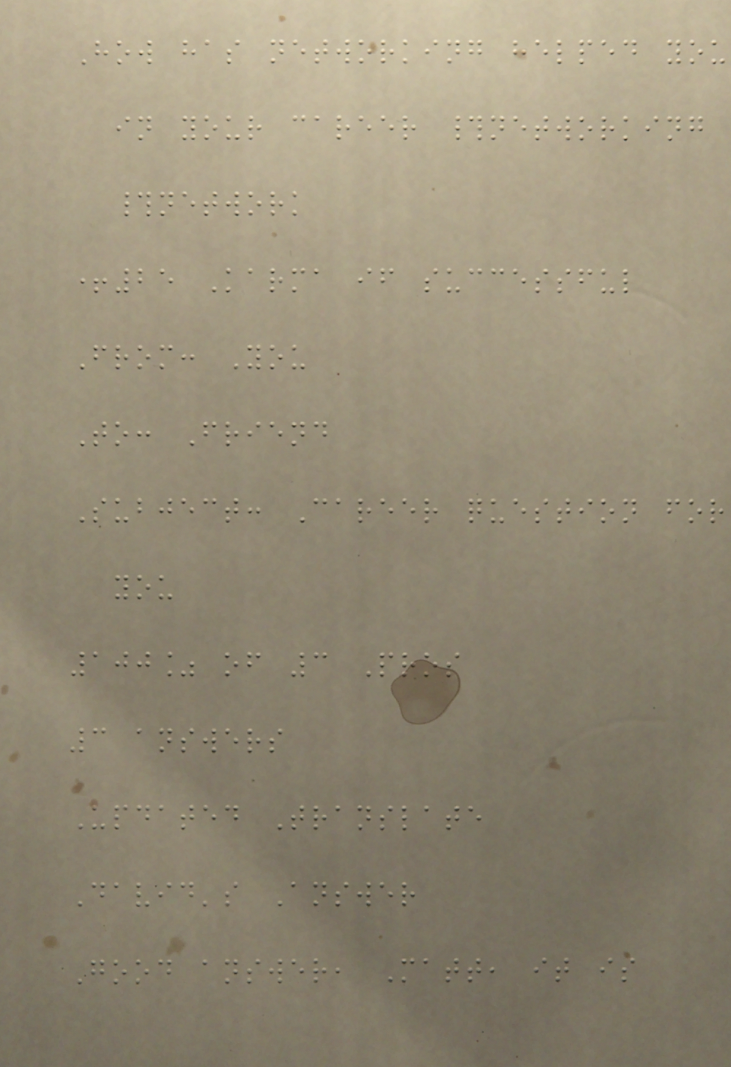How has networking helped you
in your career #networking
#network
+25 Karma if successful
From: You
To: Friend
Subject: Career question for
you
100% of 3 Pros
3 answers
Updated Translate
David's Answer
Good answer, Matt, it is
